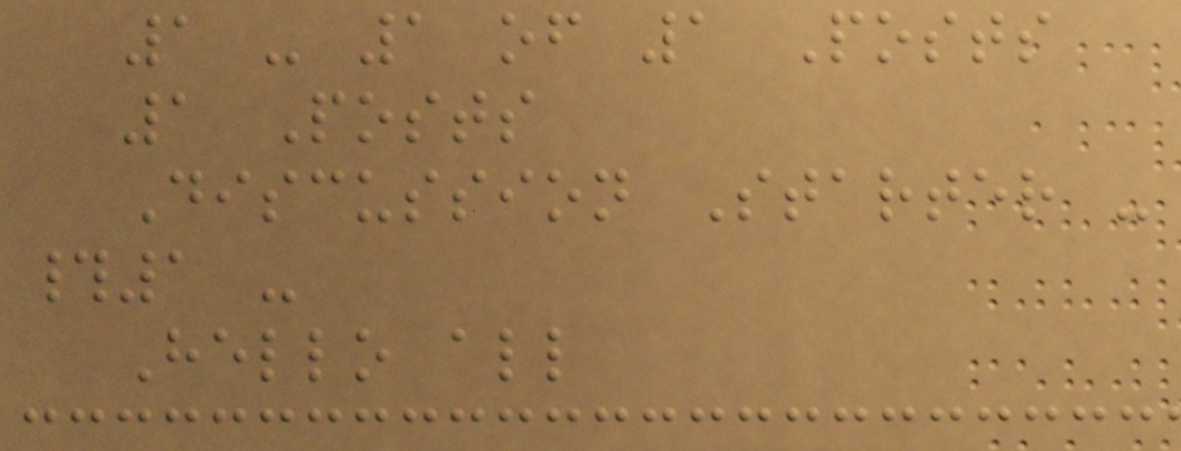1 - 1 of 1 Posts
1 Posts
Discussion Starter -
#1 -
Hello all
